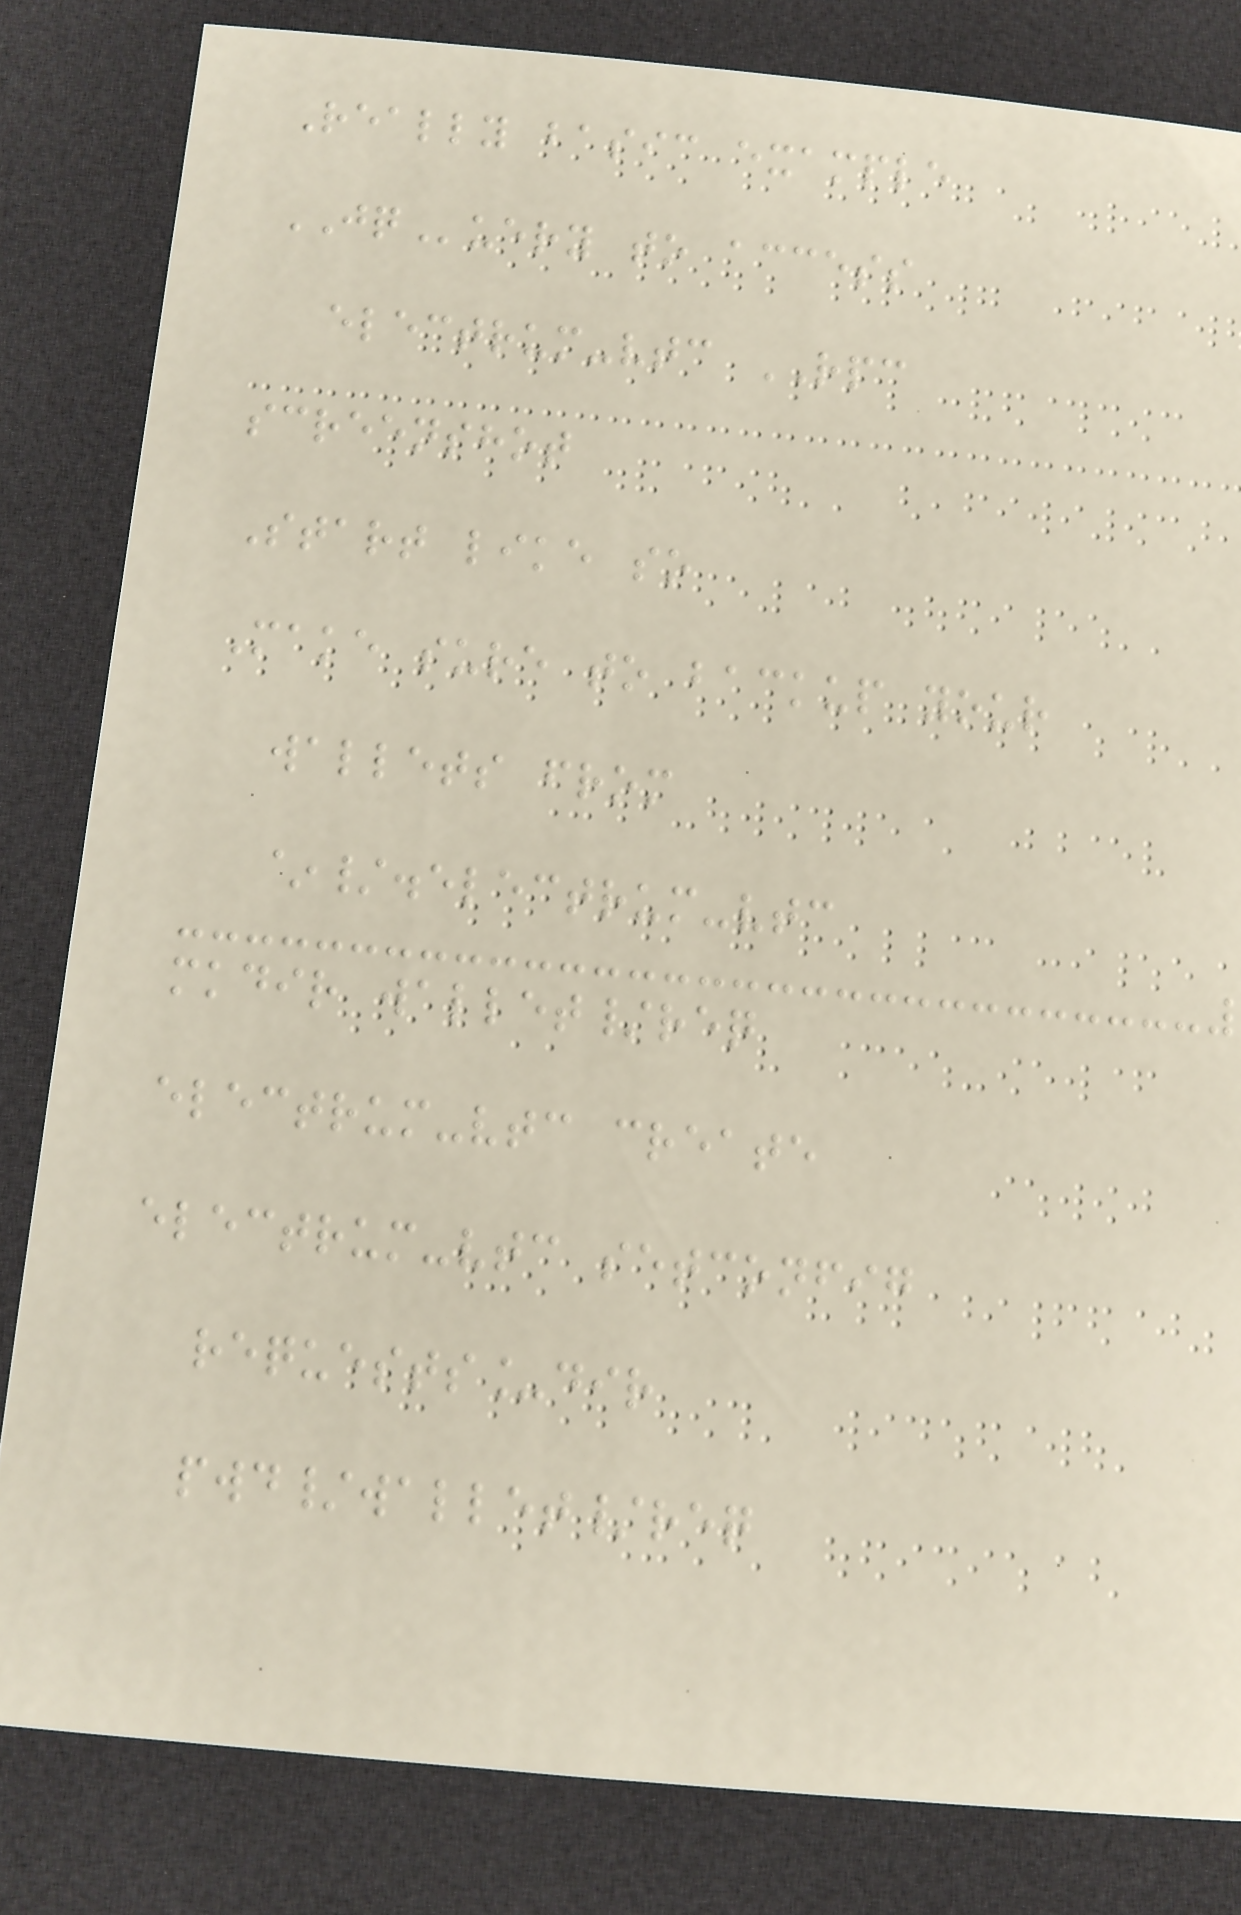Really basic example
JQuery to access
electrum-vtc RPC
screenshot
Start like so
Make sure to backup your
wallets from
~/.electrum-vtc
mkdir wallet/req
electrum-vtc create
electrum-vtc setconfig
requests_dir
pwd/wallet/req
